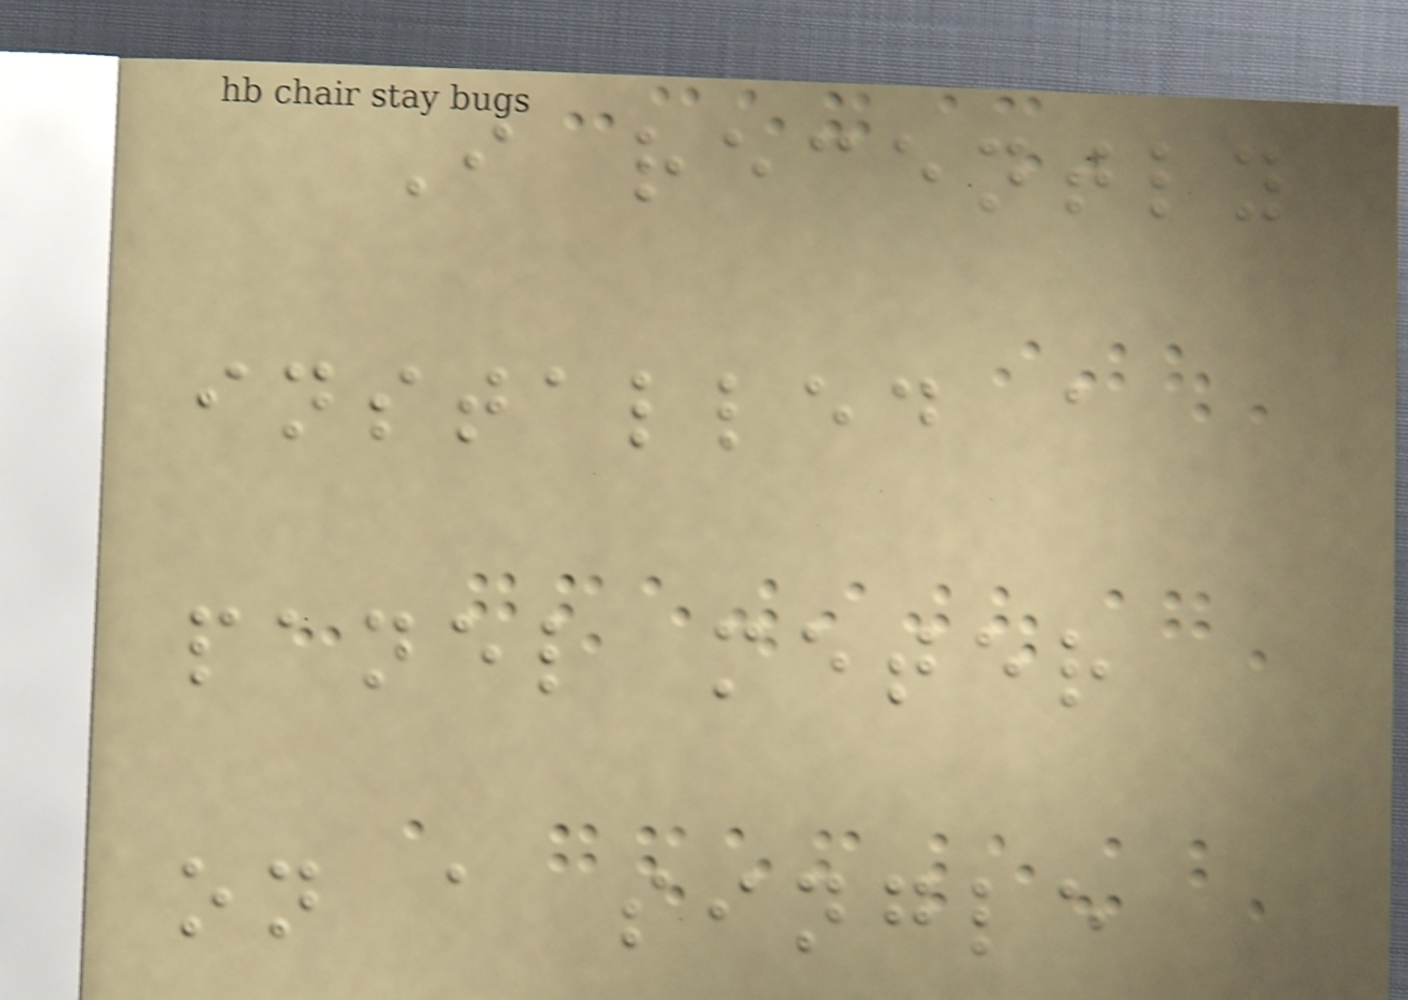I recently
installed a
panel meter
on a single
